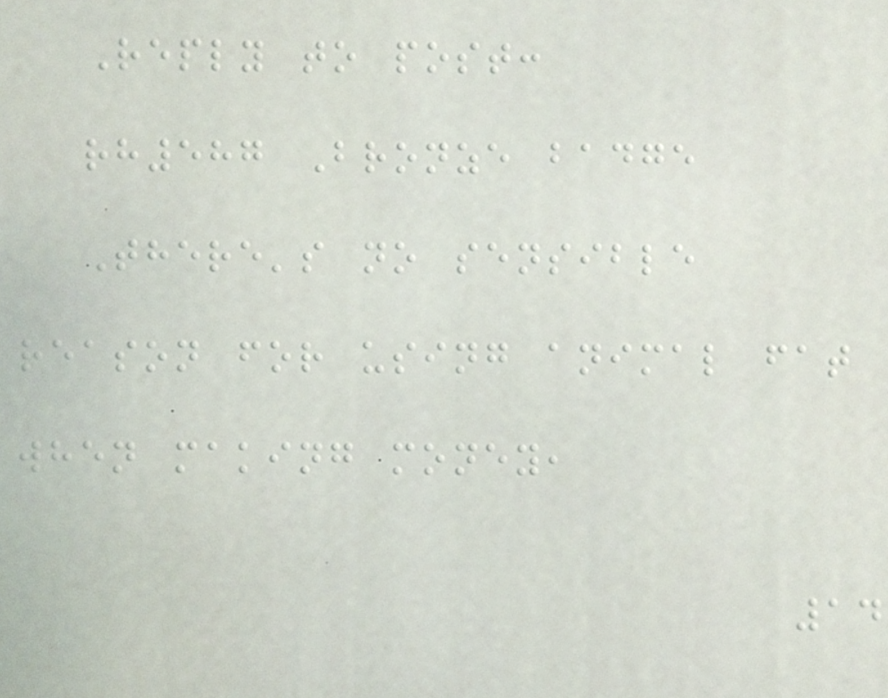Reply to post:
rh587 Bronze badge
There's no sensible
reason for using animal fat
when making money,
14
